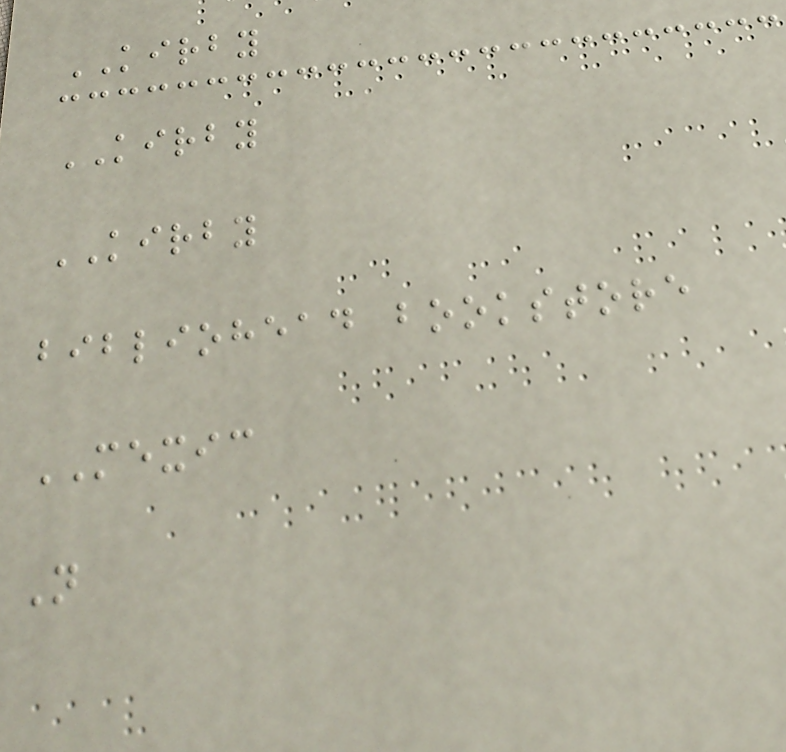KIRBY
KIRBY
KIRBY
bibliohead bookstore
MEXIC
N
